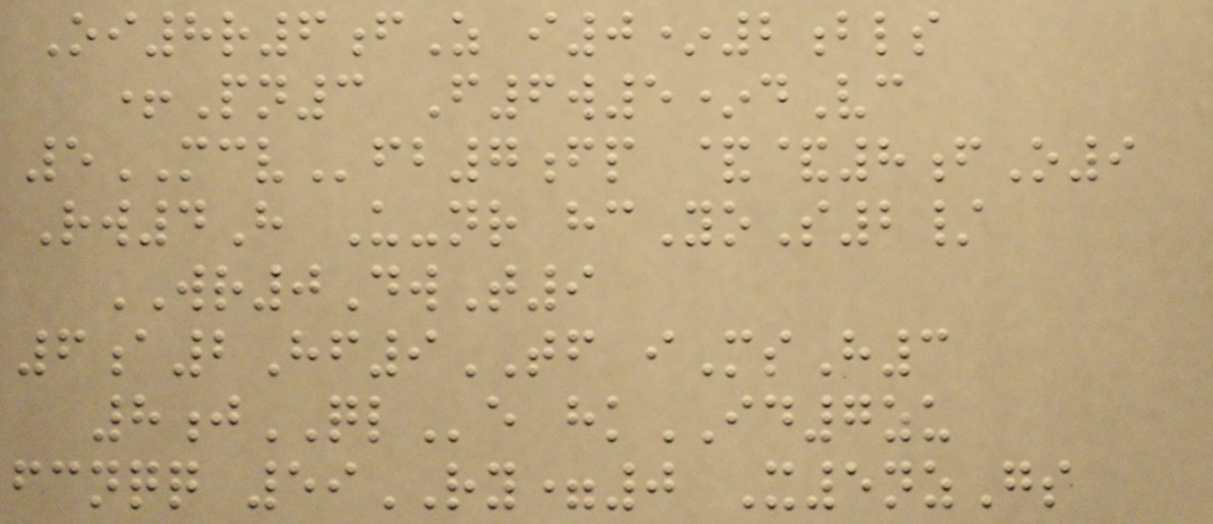Oi8r6fZ i0*2bls
+Pn3 F6w5*dVc
5MCVfb7fp &&8fO9
Rw4H U-nr hcYoS2/
WR0DwT9
6a2Hf9TF iMsH3
8jQLe hkID7zu
fcnqq 59RY=0 X5nzGs
